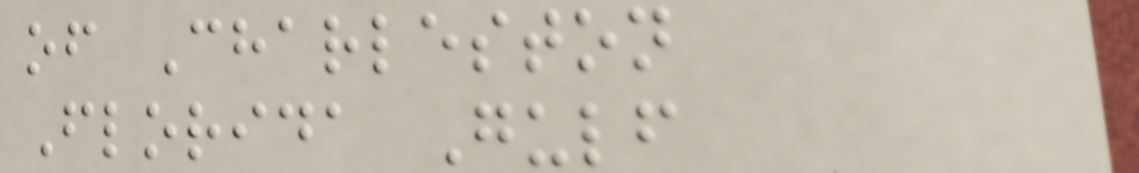of Charleston
Florida Gulf
